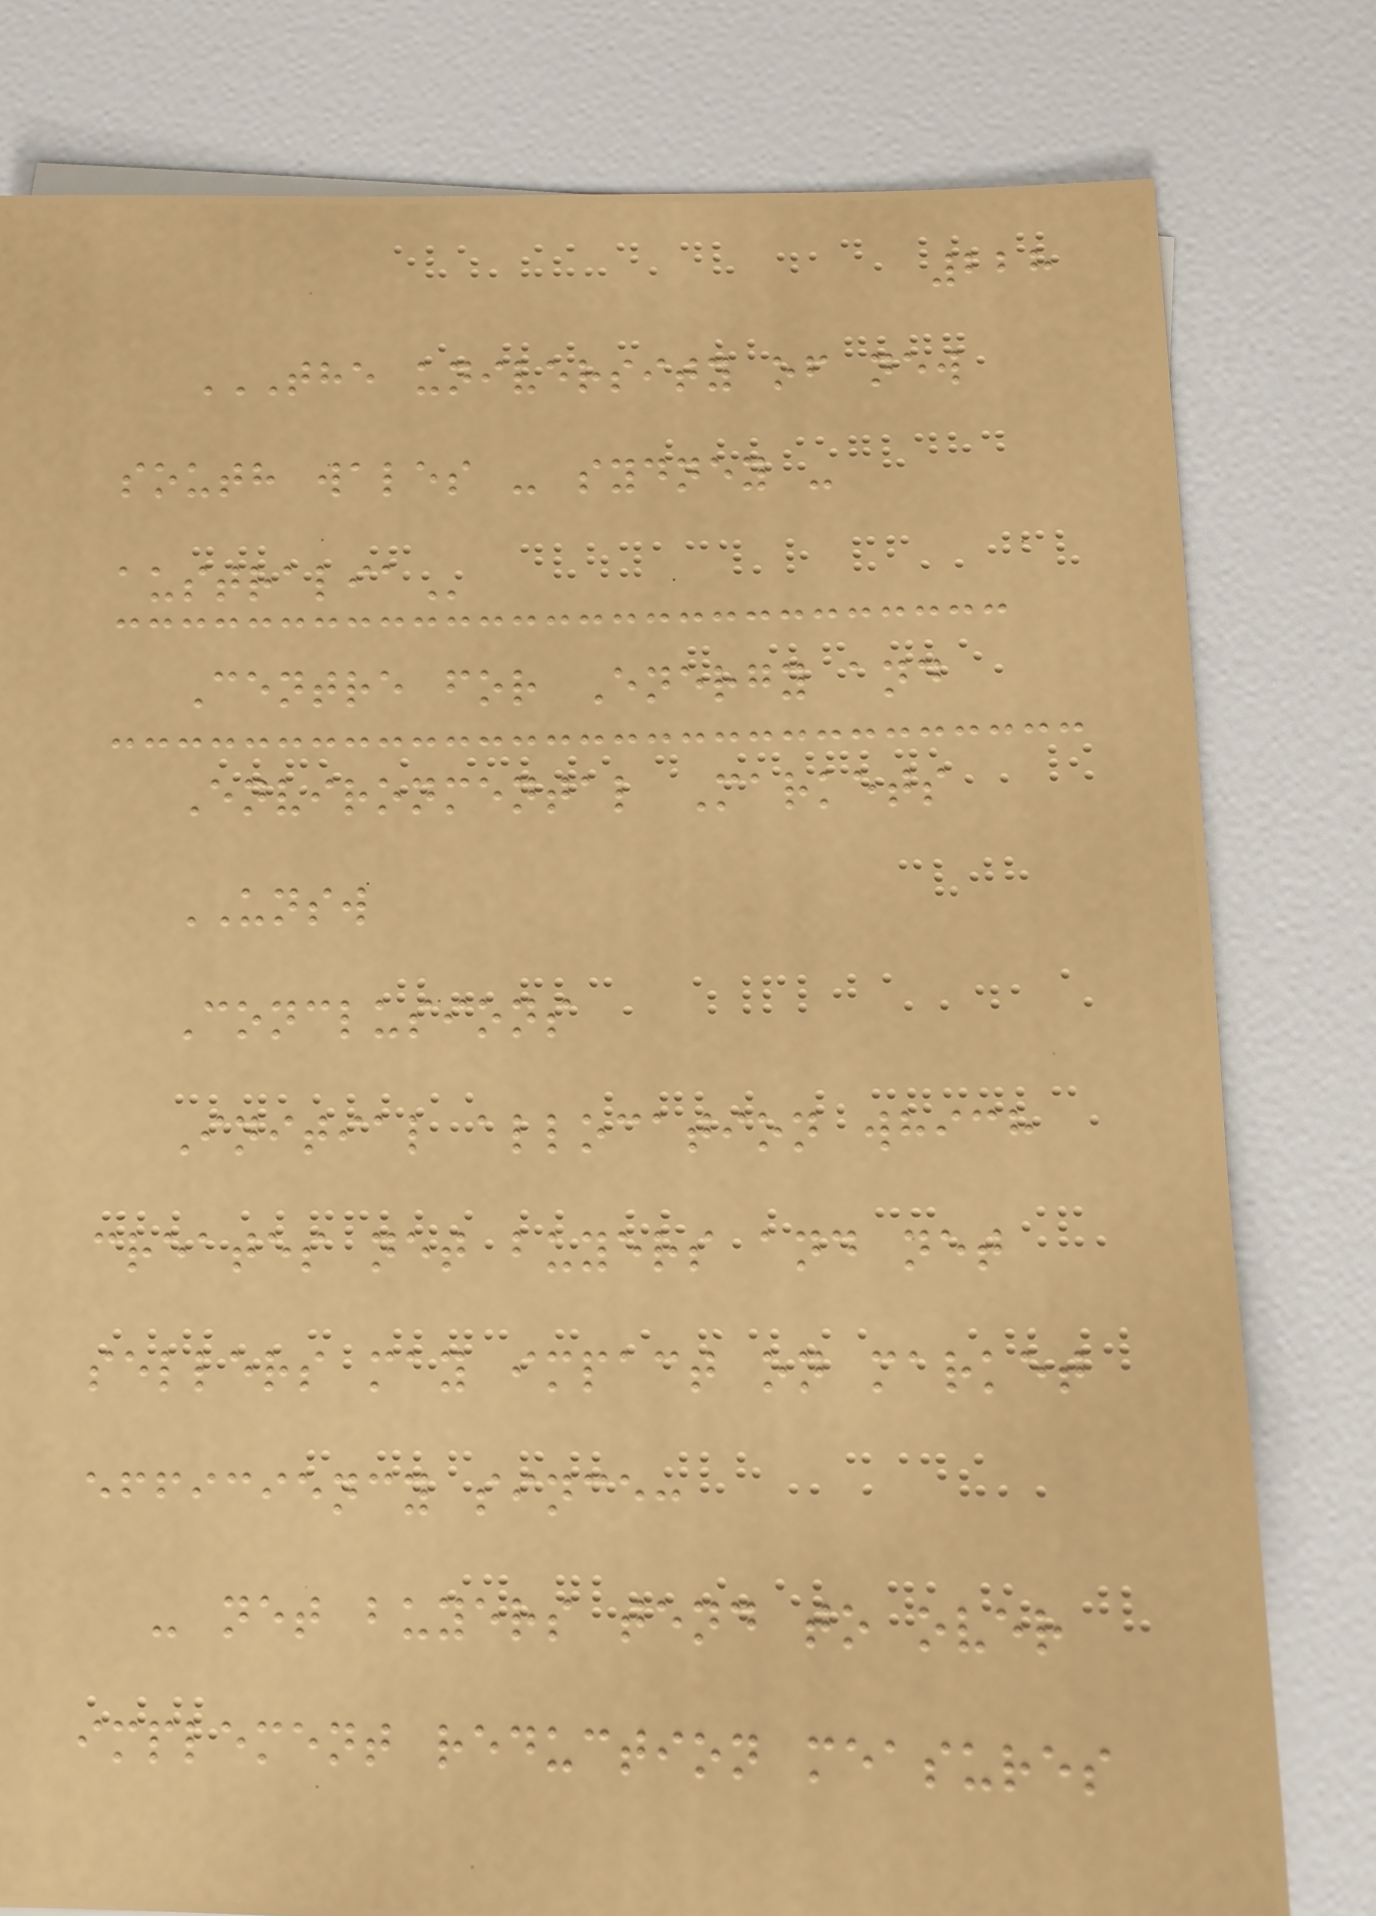228
THE UNIVERSITY OF NEW
SOUTH WALES - SYDNEY -
AUSTRALIA
Centre for Energy and
Environmental Markets
UNSW
Conclusions
Initial allocation which
creates net buyers and net
sellers may impact on market
efficiency since:
- net buyers tend to over
implement reduction measures
